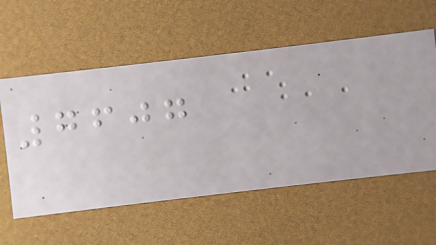7607
